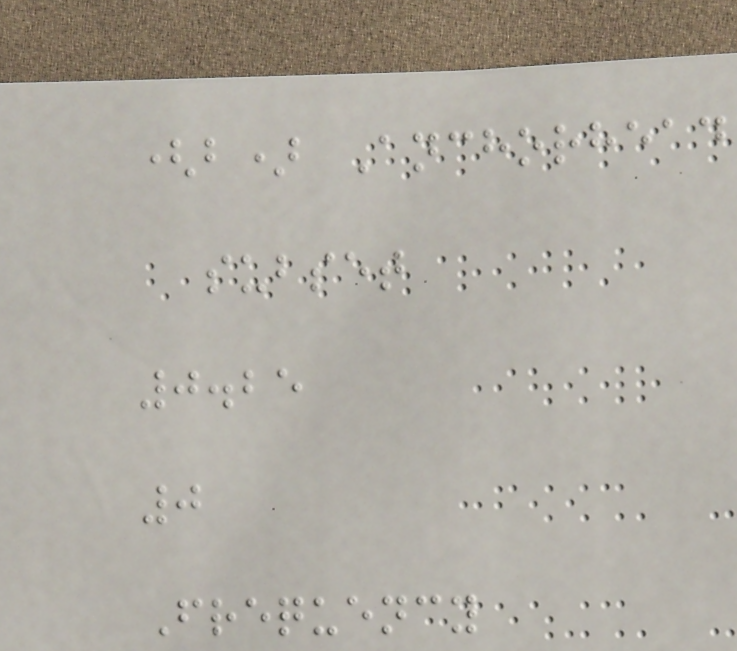(b) Anchorhead
subset
0.25
0
Frequency
